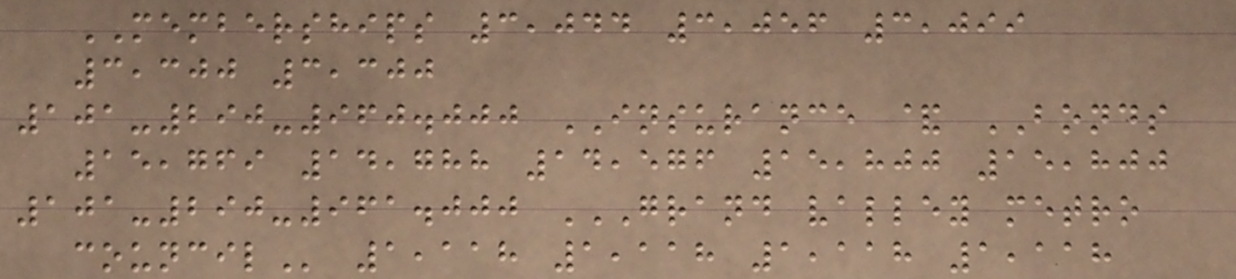MEMBERSHIPS 3,044 3,056 3,099
3,300 3,300
101-290-960.000 INSURANCE & BONDS
15,769 14,788 14,576 15,800 15,800
101-290-961.000 GRAND VALLEY METRO
COUNCIL 1,118 1,118 1,118 1,118
